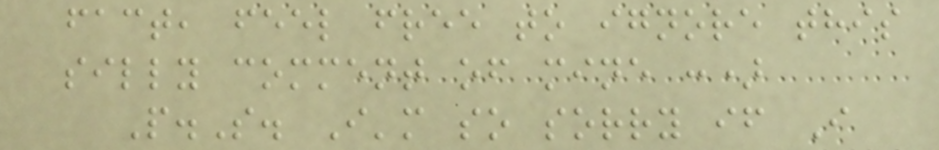fact, feel free to ignore this
silly comment of mine :)
P.S. I'm so sorry if I
